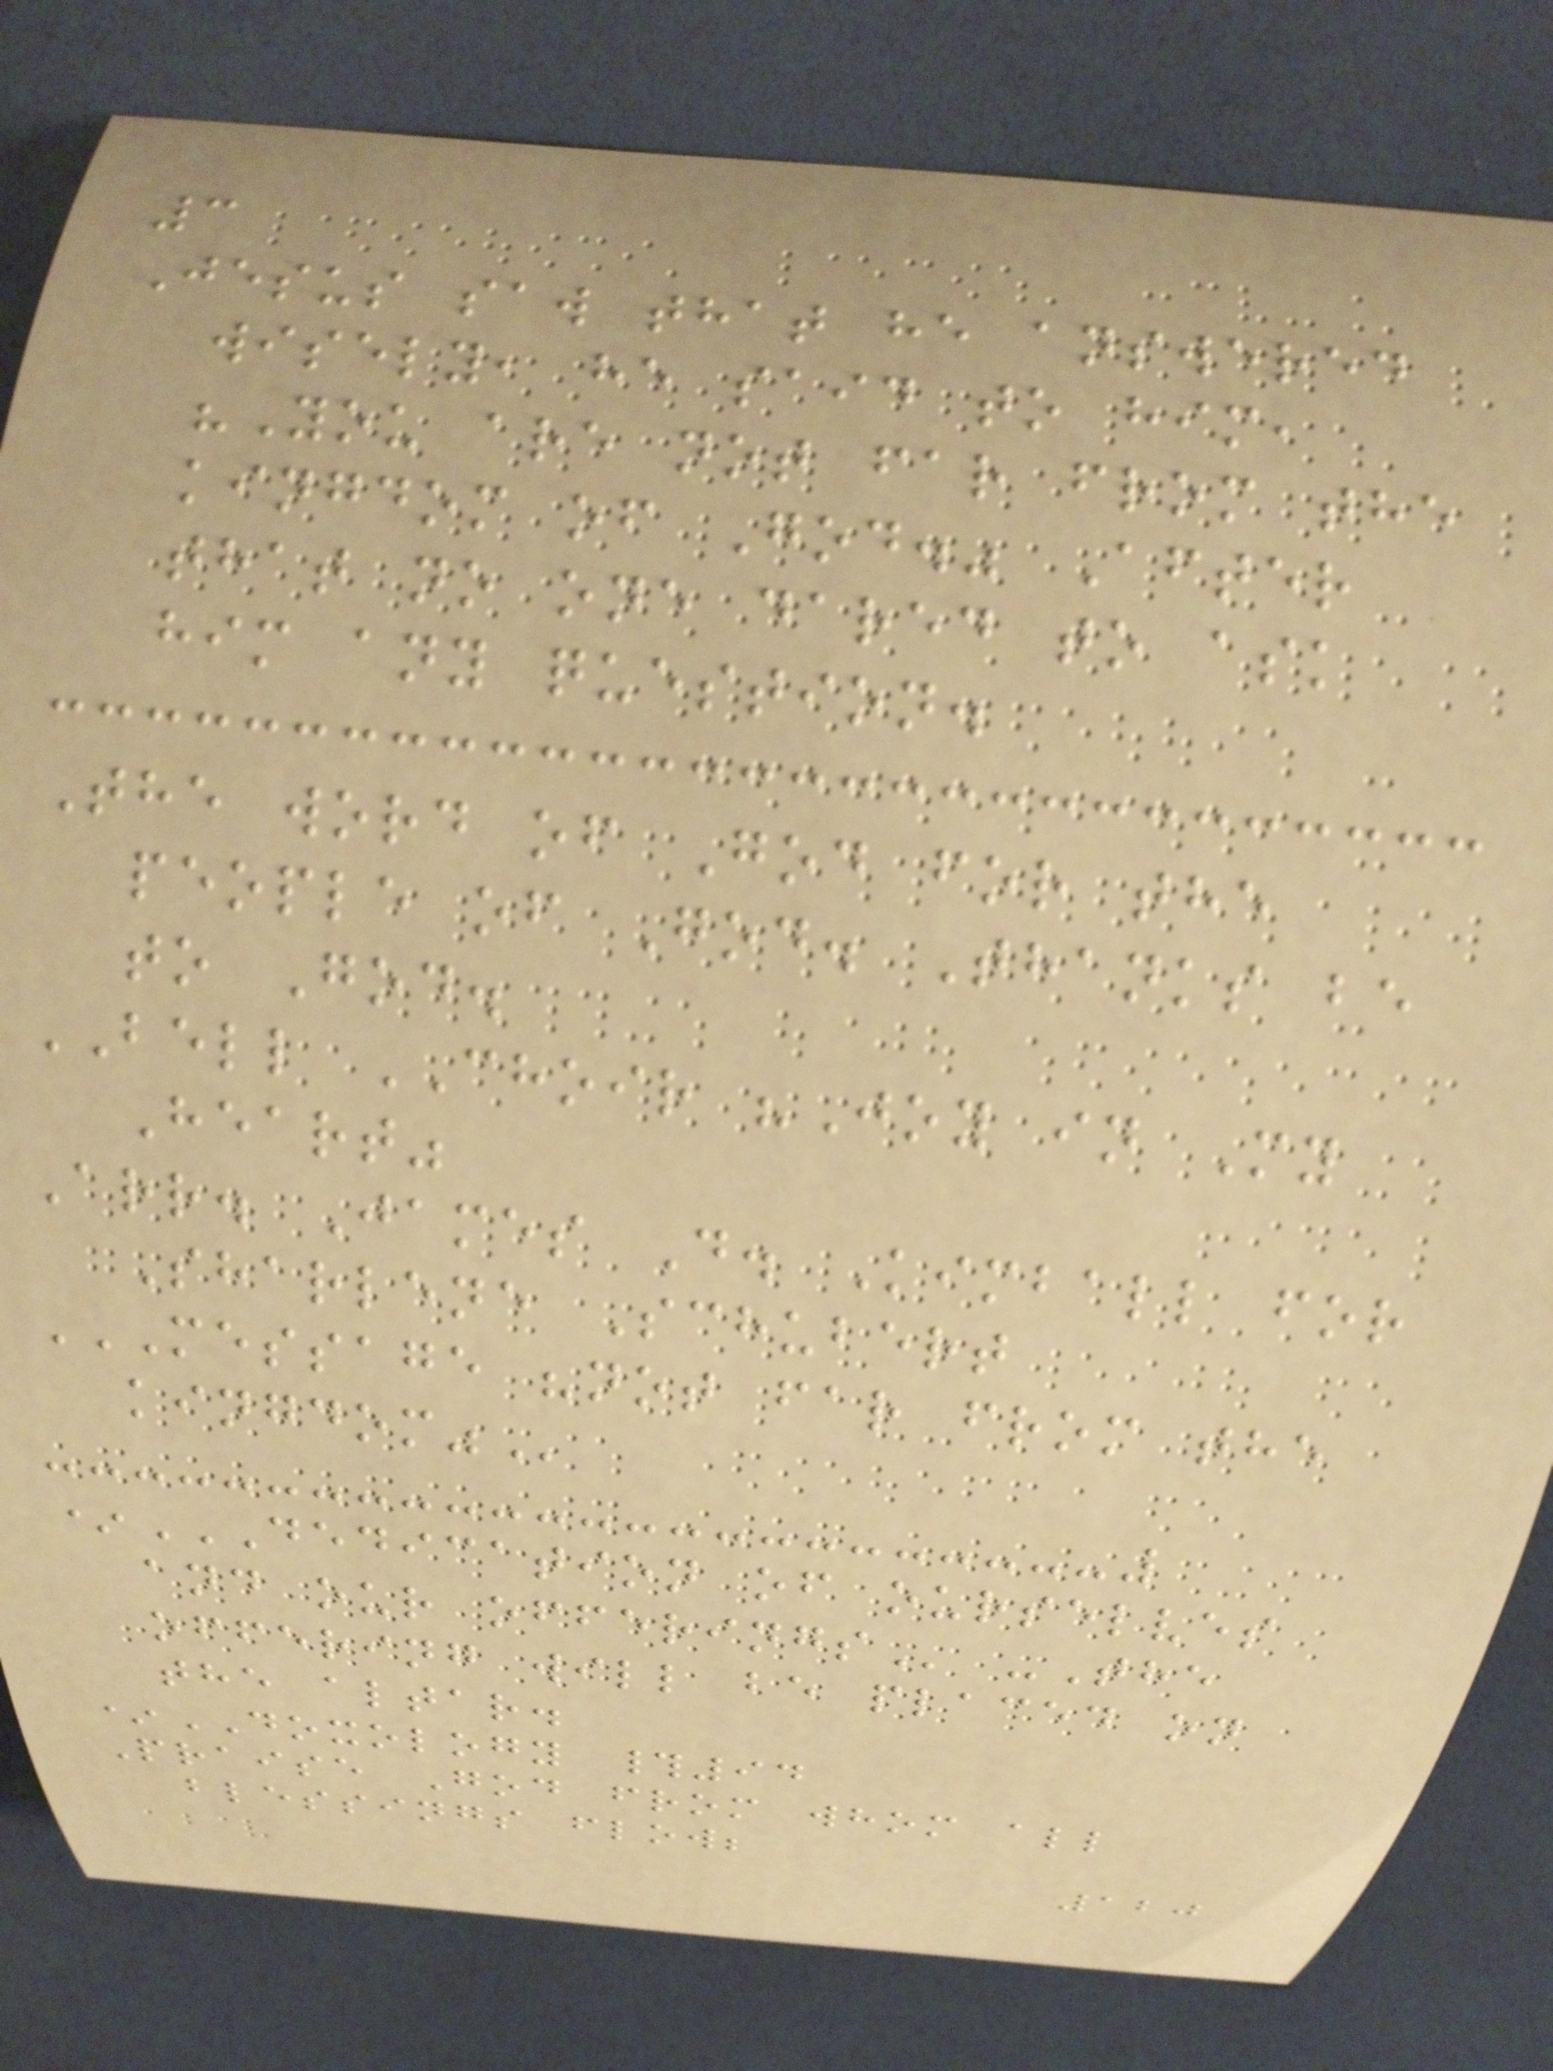3
Jesus saw that he answered
wisely, he said to him,
"You are not far from the
kingdom of God." After
that no one dared to ask
him any question.
The word of God for the
people of God. Thanks be
to God.
BELL CHOIR "Joy in My
Heart"
Arr. James D. Kimball for
Sharlene Schubert
MESSAGE "NOT FAR FROM THE
KINGDOM"
*DEDICATION OF OURSELVES
AND OUR OFFERINGS -The
offering will be placed on
the altar.
*DOXOLOGY #94
Praise God from whom all
blessings flow;
120
